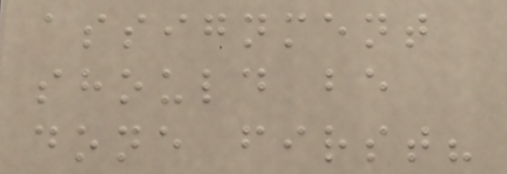assignment
should be
done first?
